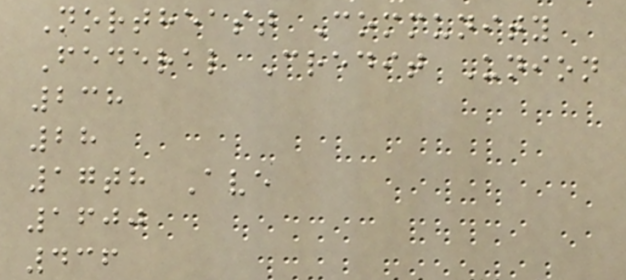Northeast Community
Federal Credit Union
238
28
17th Ave
1600
436
